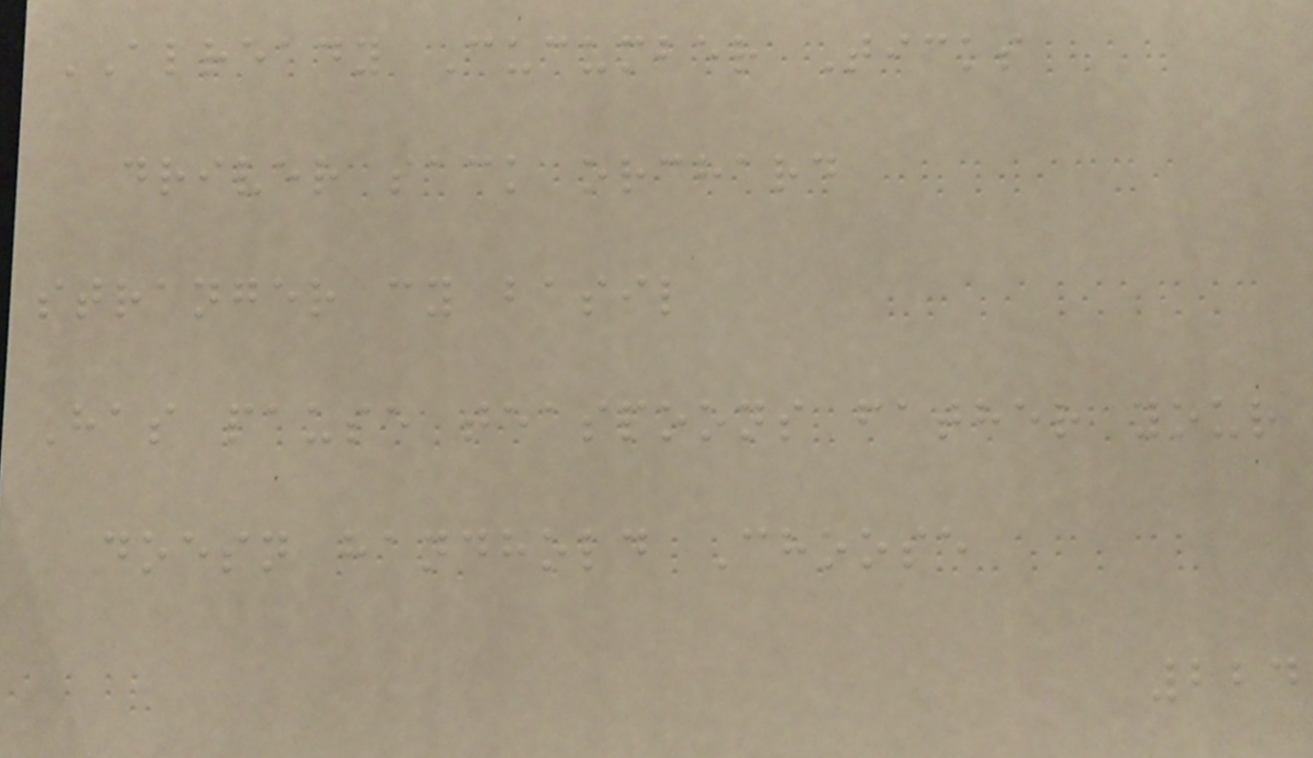ALREADY Cucumber Ticks
driver sack orchard
stranger cy basil
Has pause teaspoons father your
doesn handhold Choose
224
